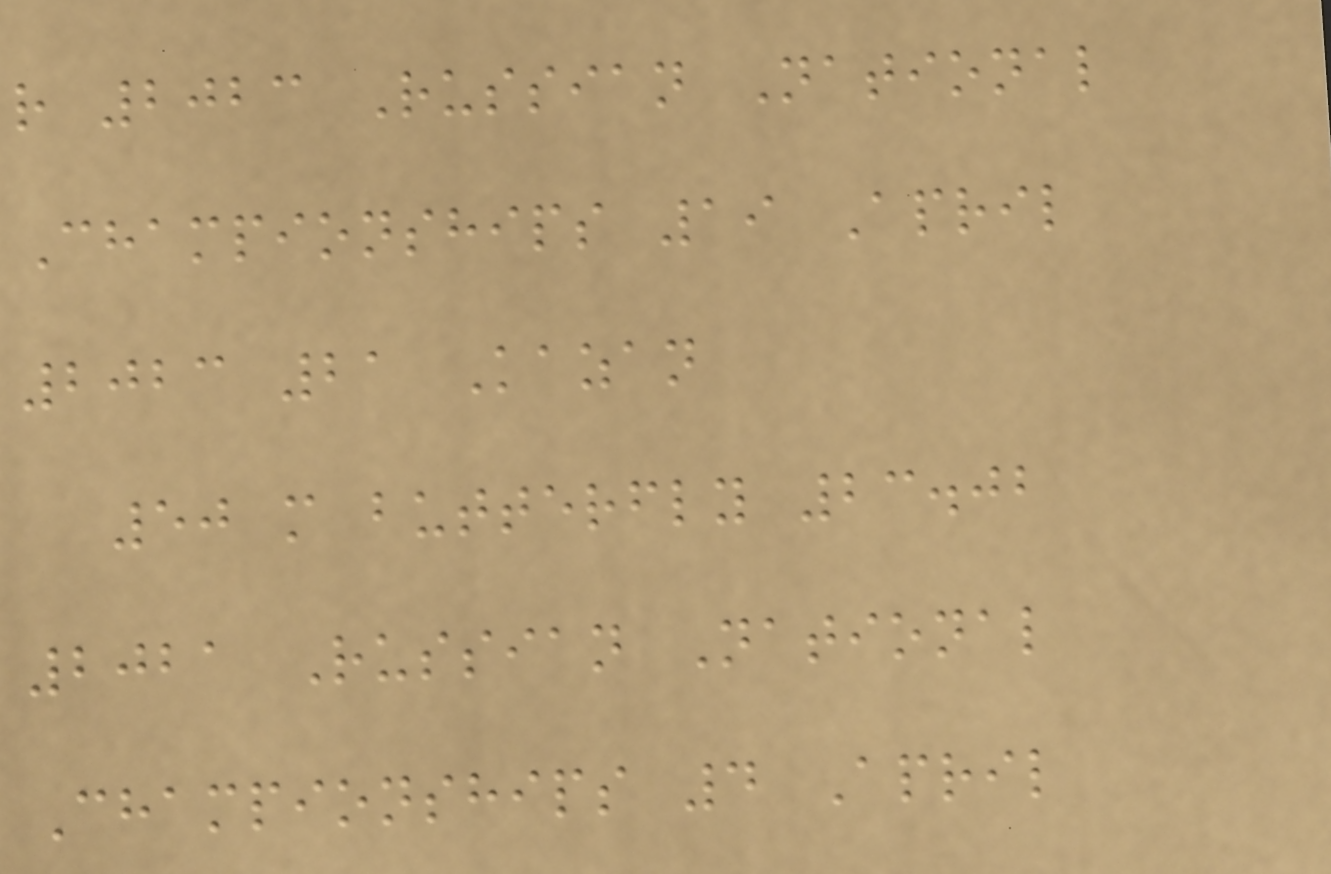r 2023 Russian National
Championships 19 April
2023 21 Kazan
50 m butterfly 23.02
2021 Russian National
Championships 4 April
